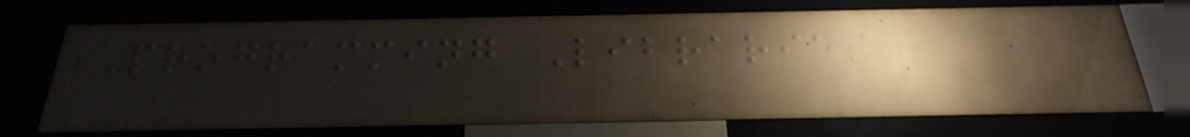Programming Libraries
